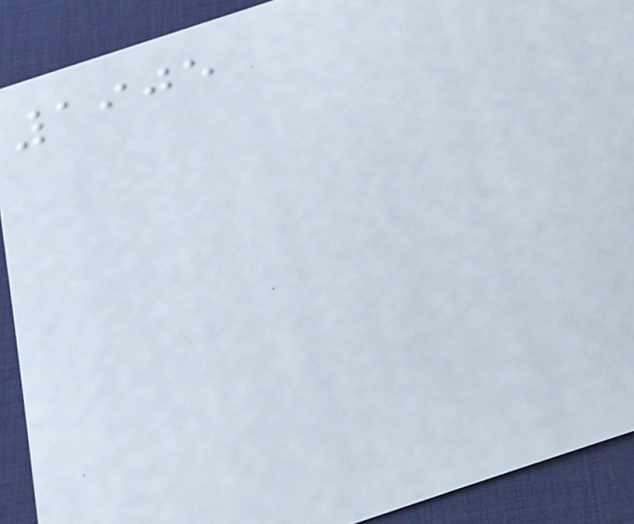1905
